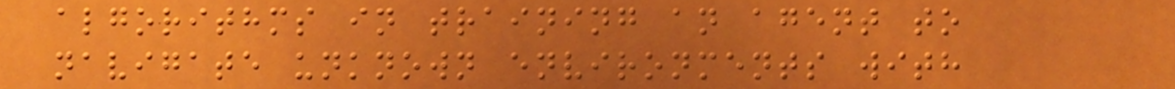algorithms in training an agent to
navigate unknown environments with
